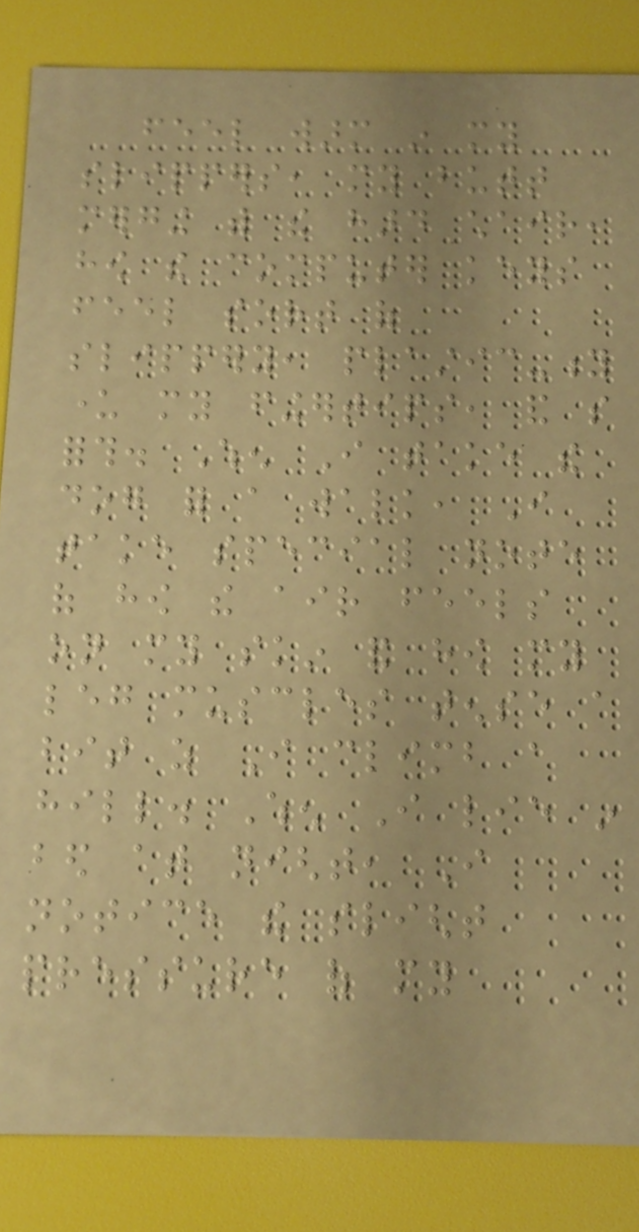feel warm in my
slippers, my butt
merging with the hard chair,
how the computer keys
feel sort of
slippery, plastic-y
under my fingertips, and so
forth. When I take the
dog for a walk, I
take special note
of how the air feels
on my skin and how my
leg muscles tense a
bit as I climb a
hill. When I lie in
bed at night, I
notice the slight
pressure of my
